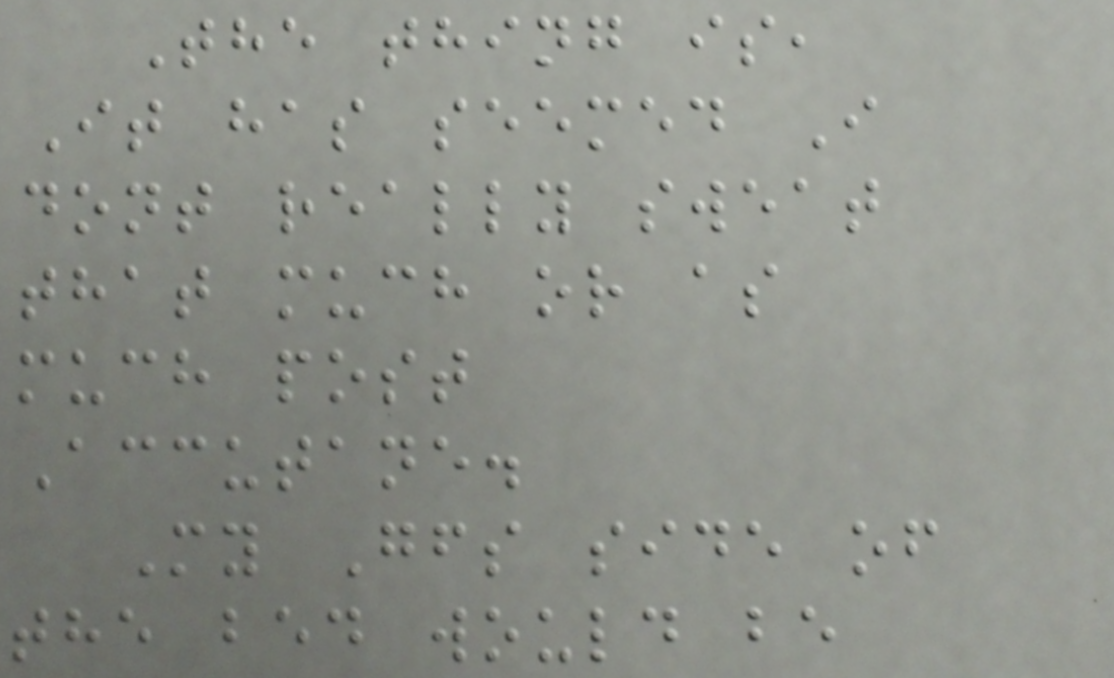The thing is,
It has seemed I
dont really sweat
that much or as
much post
Accutane.
My Gfs side of
the bed would be
